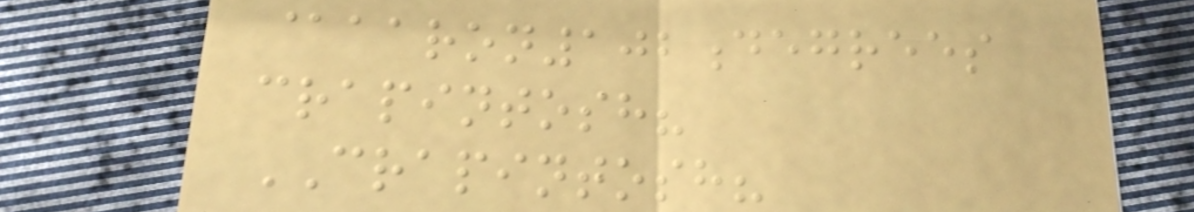@aaron102degrees
crapintosh?
CRAPINTOSH?
